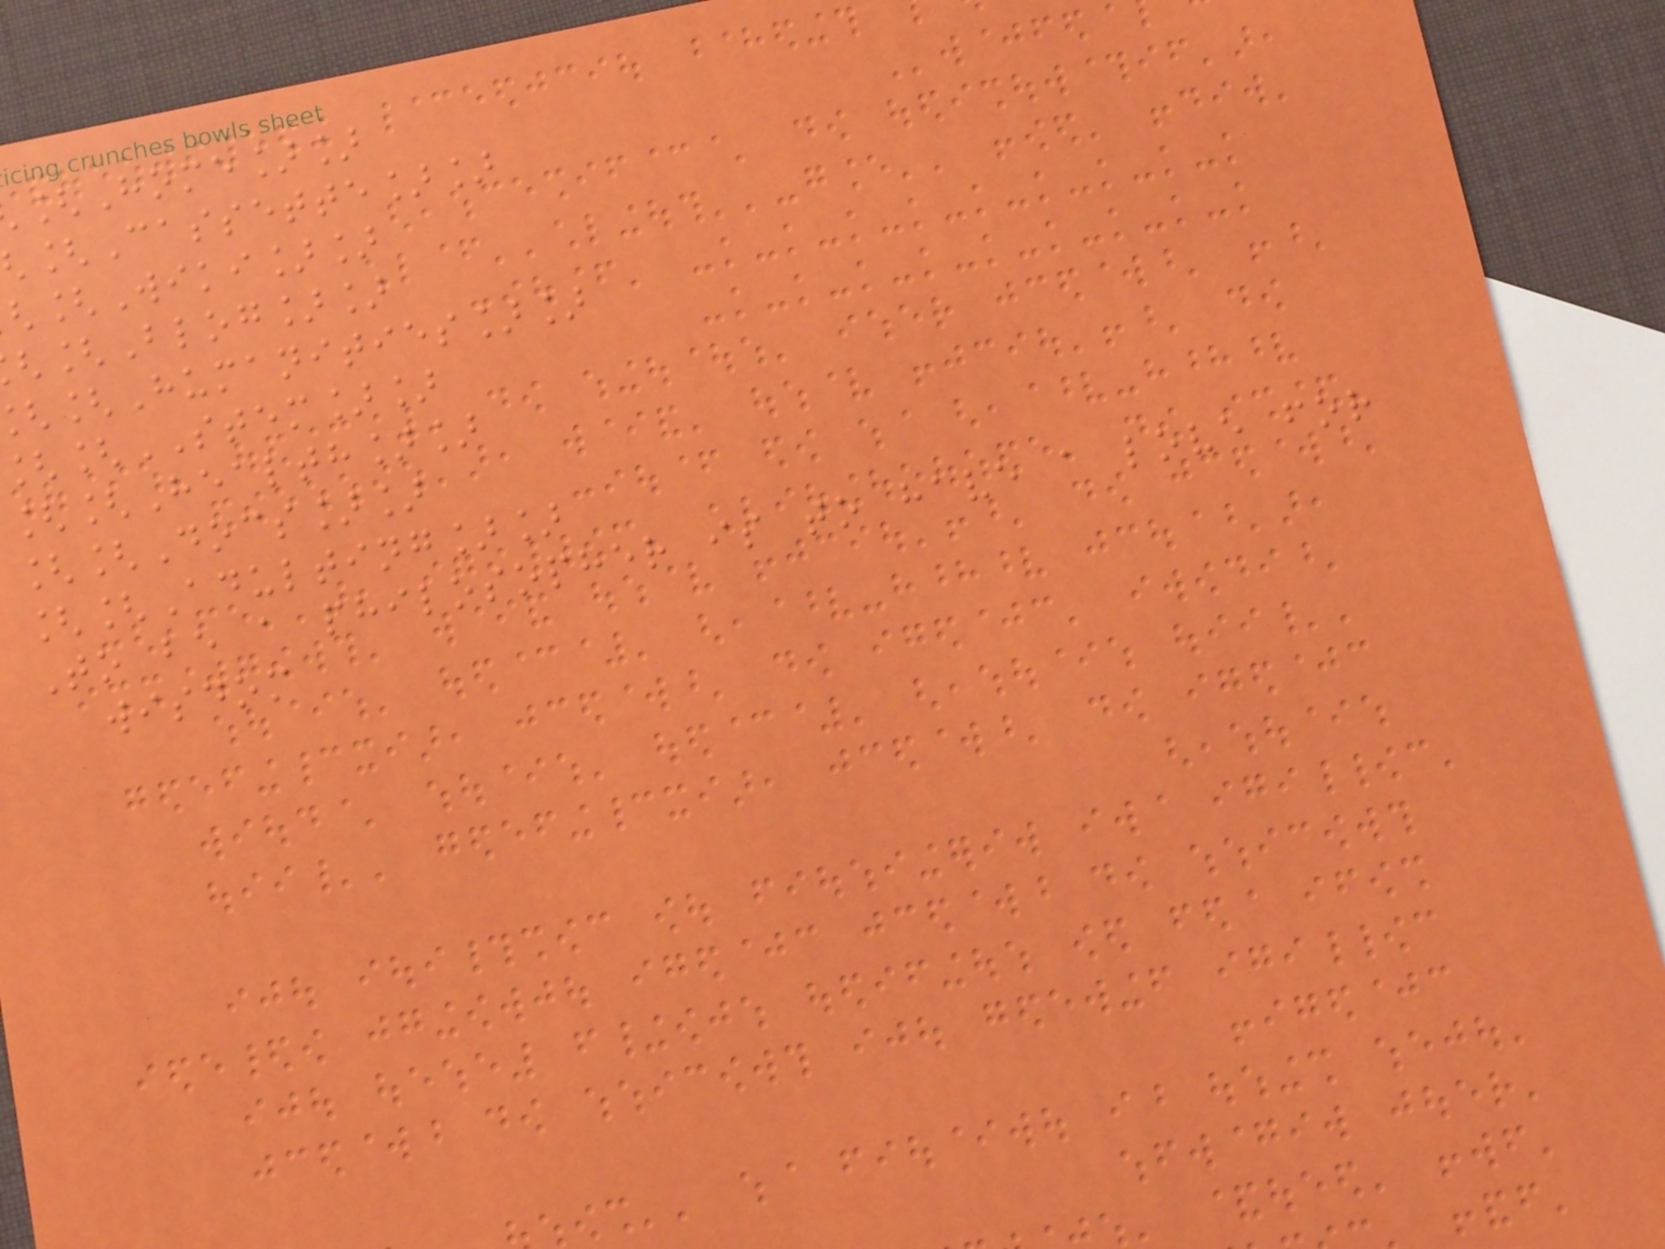[Home]]
[Cassette]]
[Wiki]]
[Blog]]
[Humanities]]
[STEM]]
[[Health]]
[[Docs]]
[[Adulting]]
To be a philosopher is to have a love for
wisdom
